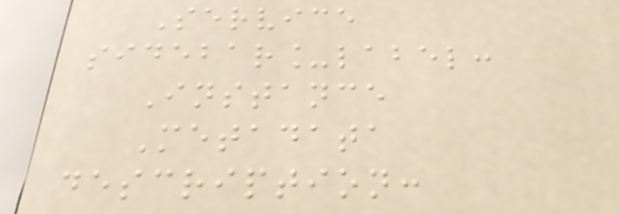Service
sidebar_label:
Instance
Metadata
description:
